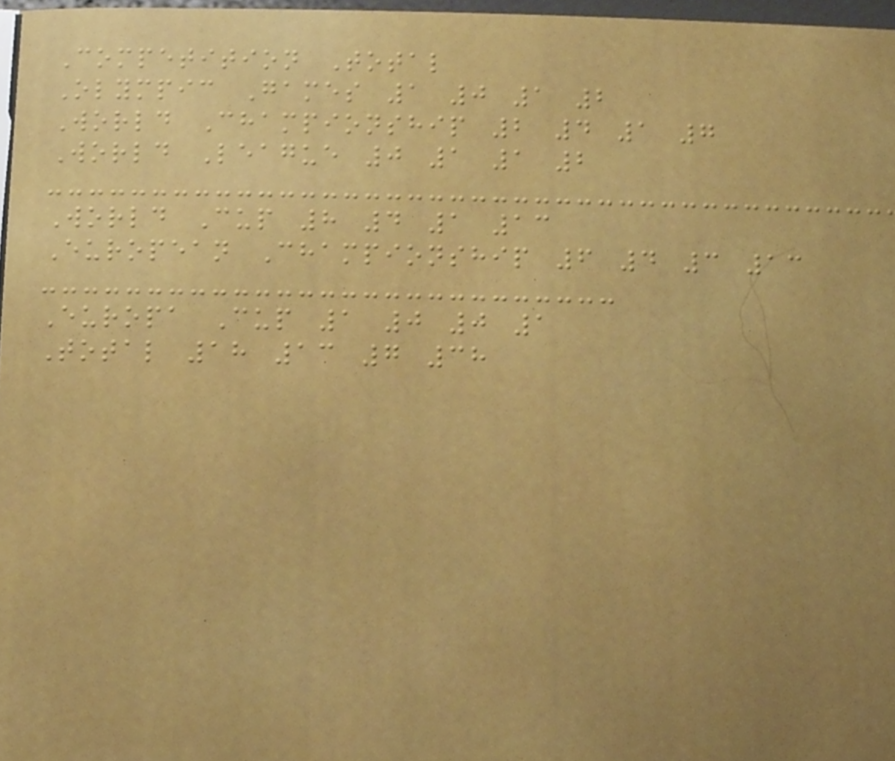Competition Total
Olympic Games 1 0 1 2
World Championship 2 4 1 7
World League 0 1 1 2
World Cup 8 4 1 13
European Championship 6 4 3 13
Europa Cup 1 0 0 1
Total 18 13 7 38
